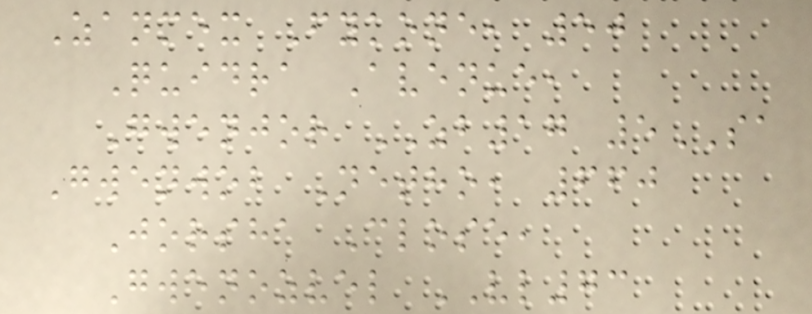Zanmex Fykone, 50
Quidra Avenue,
Gwenjor ZB17 5SA
Gwenwob Netho, 660
Jorsha Close,
Gwenozvel VL73
